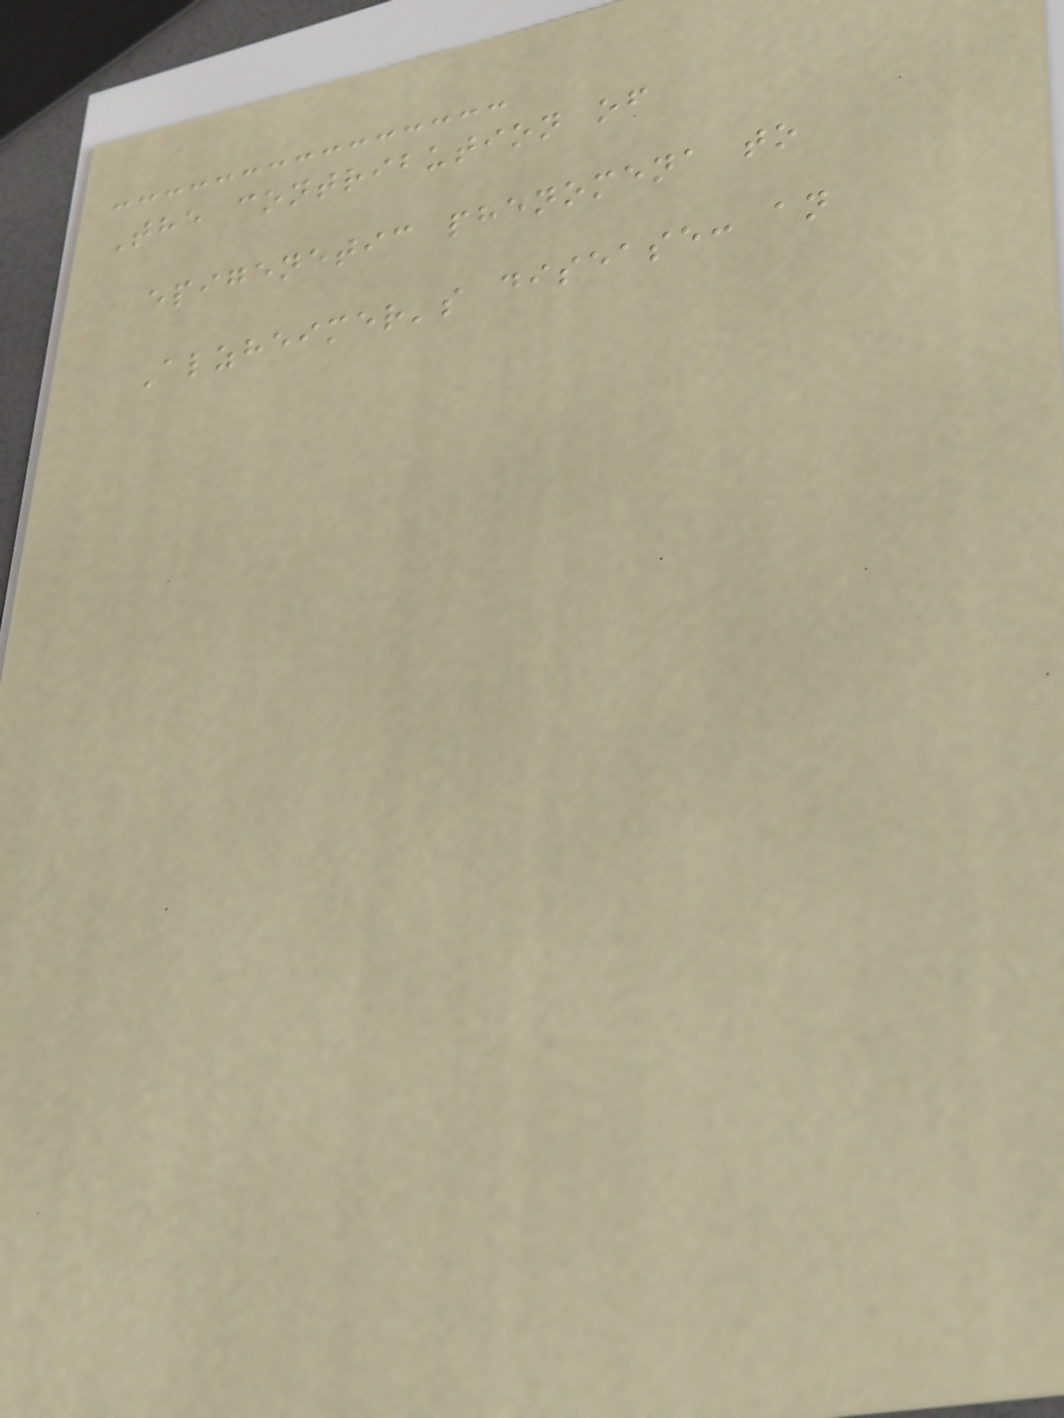The contribution of
epigenetic phenomena to
Alzheimer's disease: an
